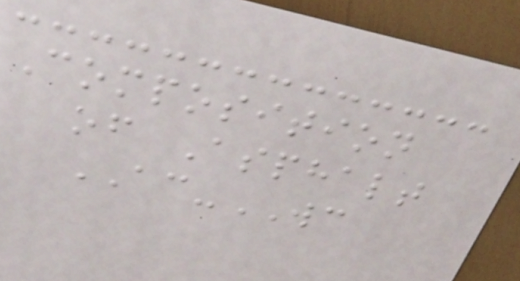Composition
of Asphalt
AC-WC
